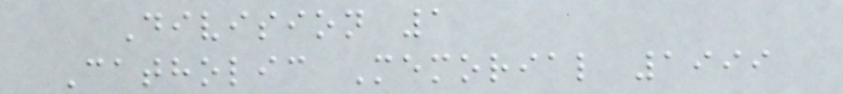Division 1
Catholic Memorial 1999
